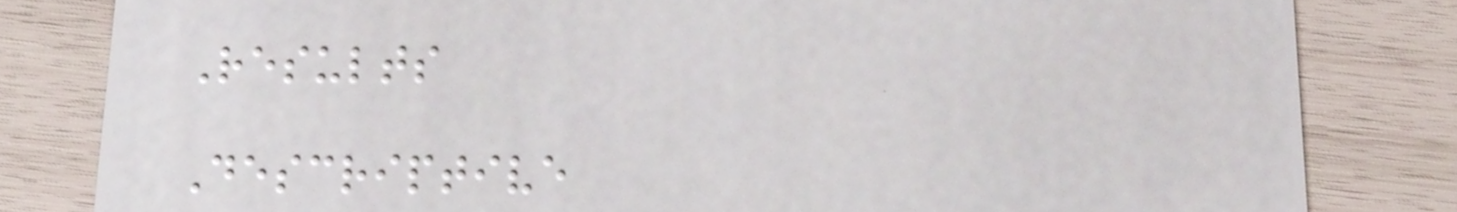Results
Descriptive
